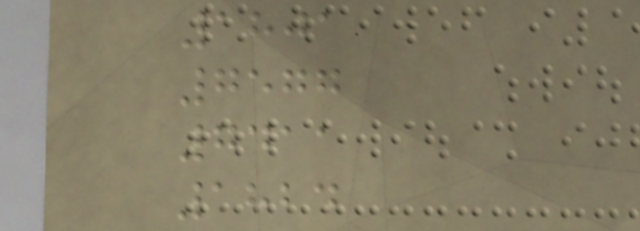1801
7577
7411
1824
